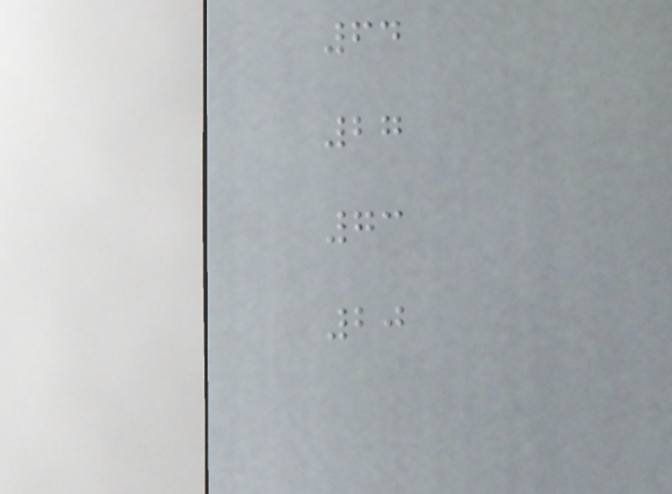64
27
73
20
